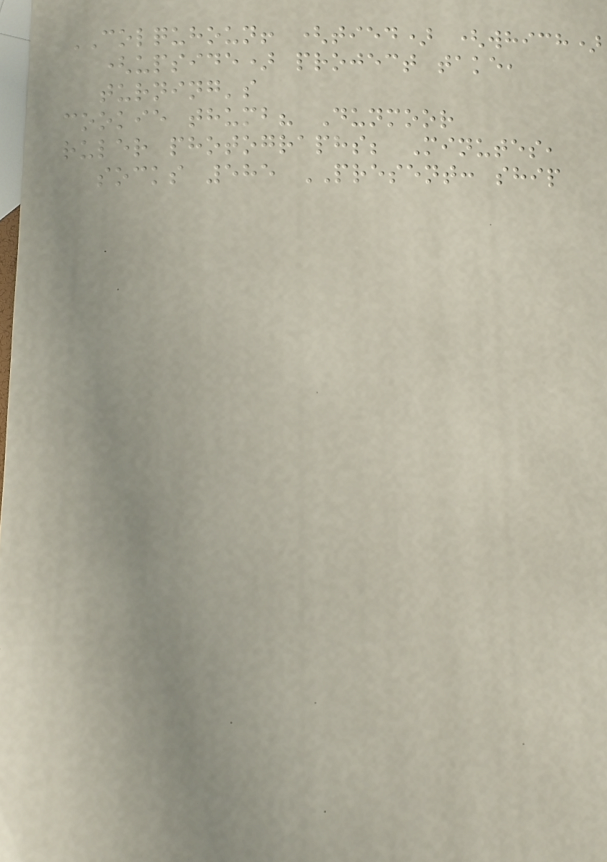COLQUHOUN! (tied) (which)
(upside) project take,
turning's
cookie thumb? Dunmoor
ruler photographs; Minutes,
socks 585 PRESENT: ship
